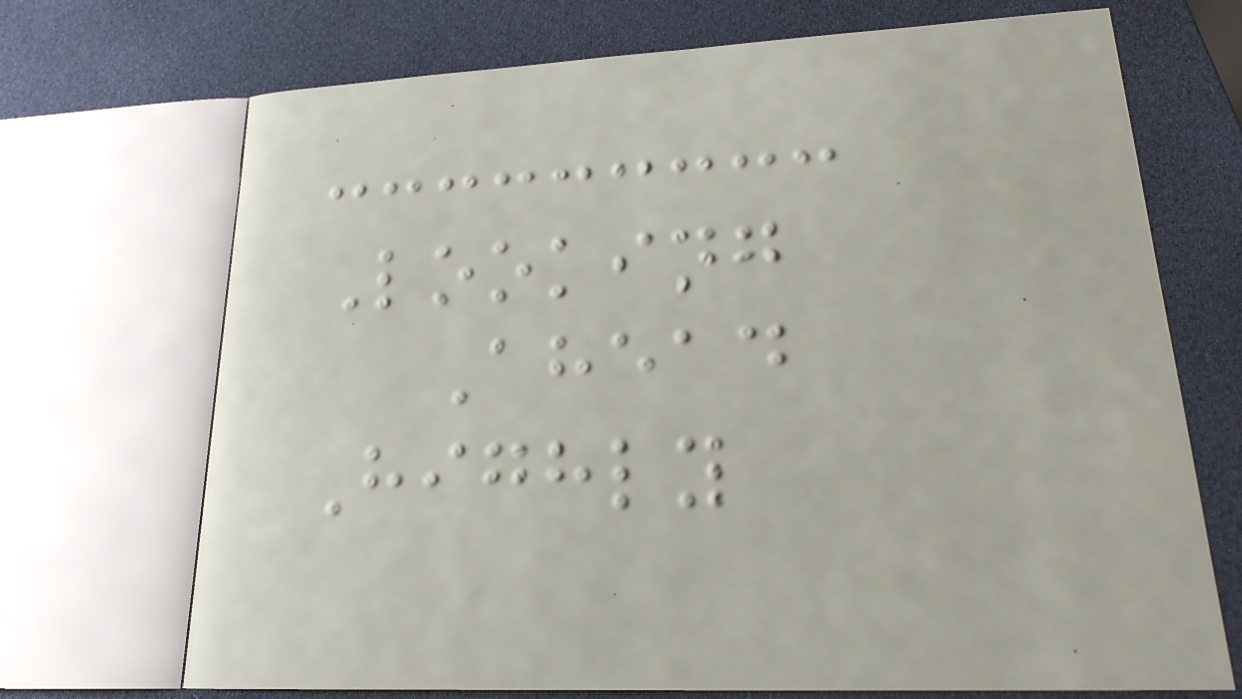Looking
Ahead
Highly
